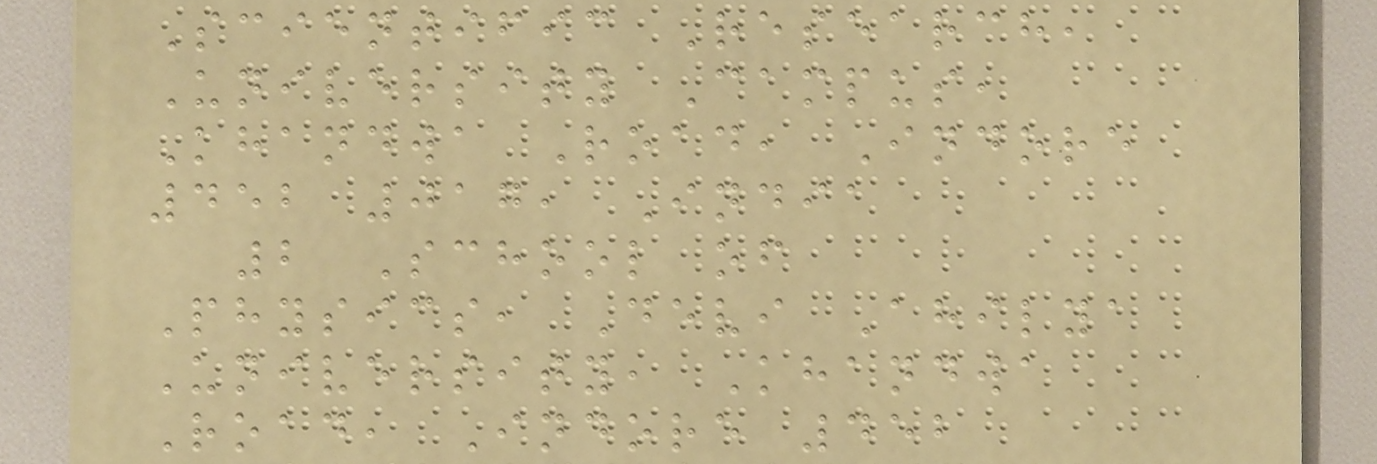Scientific Research,
University Campus,
Khandwa Road, Indore
452 017, India
2 School of
Physics, Devi Ahilya
University, Khandwa
Road, Indore 452
